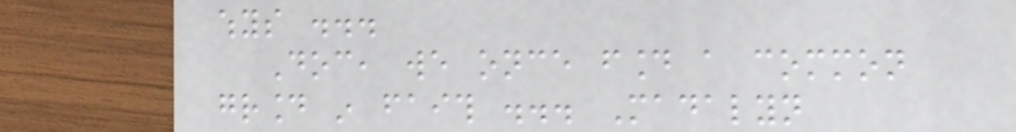whys ...
Doc, we once found a common
ground in faith ... Madalyn
